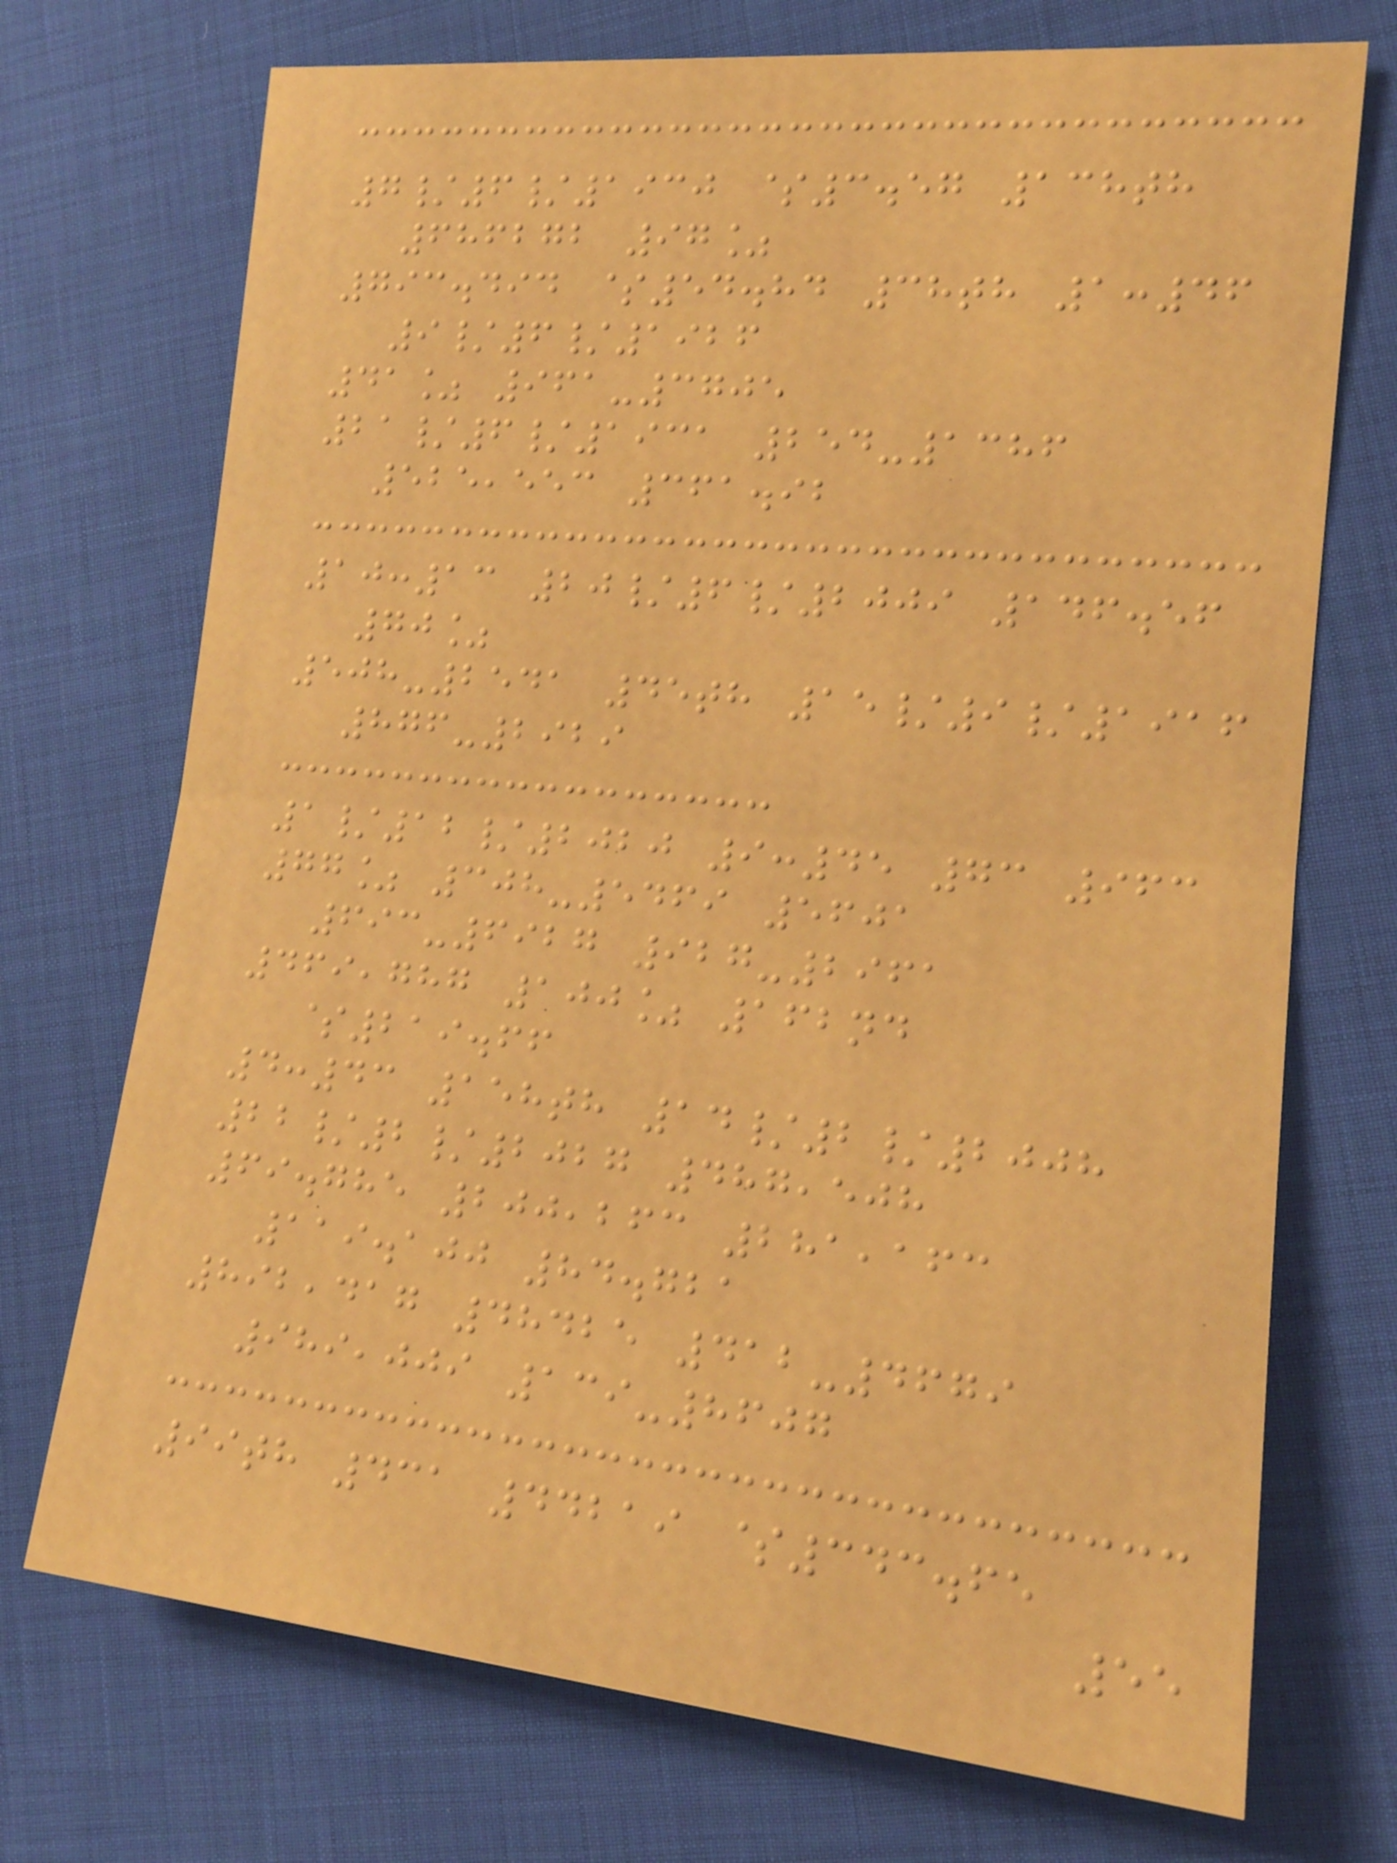7/6/1930 $3.57 138th
686272 97%
793.494 $54.84 38th 1:46
9/6/1926
41% 961-3705
21/6/1931 254-1386
525,553 361.92
10:13 20/6/2009 146.56
70%
508-2541 45th 15/9/1916
876-2929
1/12/2020 9:45 73 963
77% 308-5469 5601
693-6927 927-2961
469,787 100% 162nd
$219.66
4:43 158th 14/2/2008
22/2/2027 487,508
69.785 200,263 281,163
119.100 84.721
892,417 48425 412-4679
989,009 139-8607
99th 431 44219 $343.65
55
